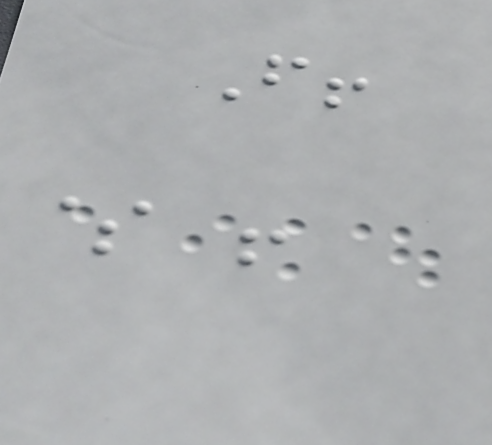From!
$ !
